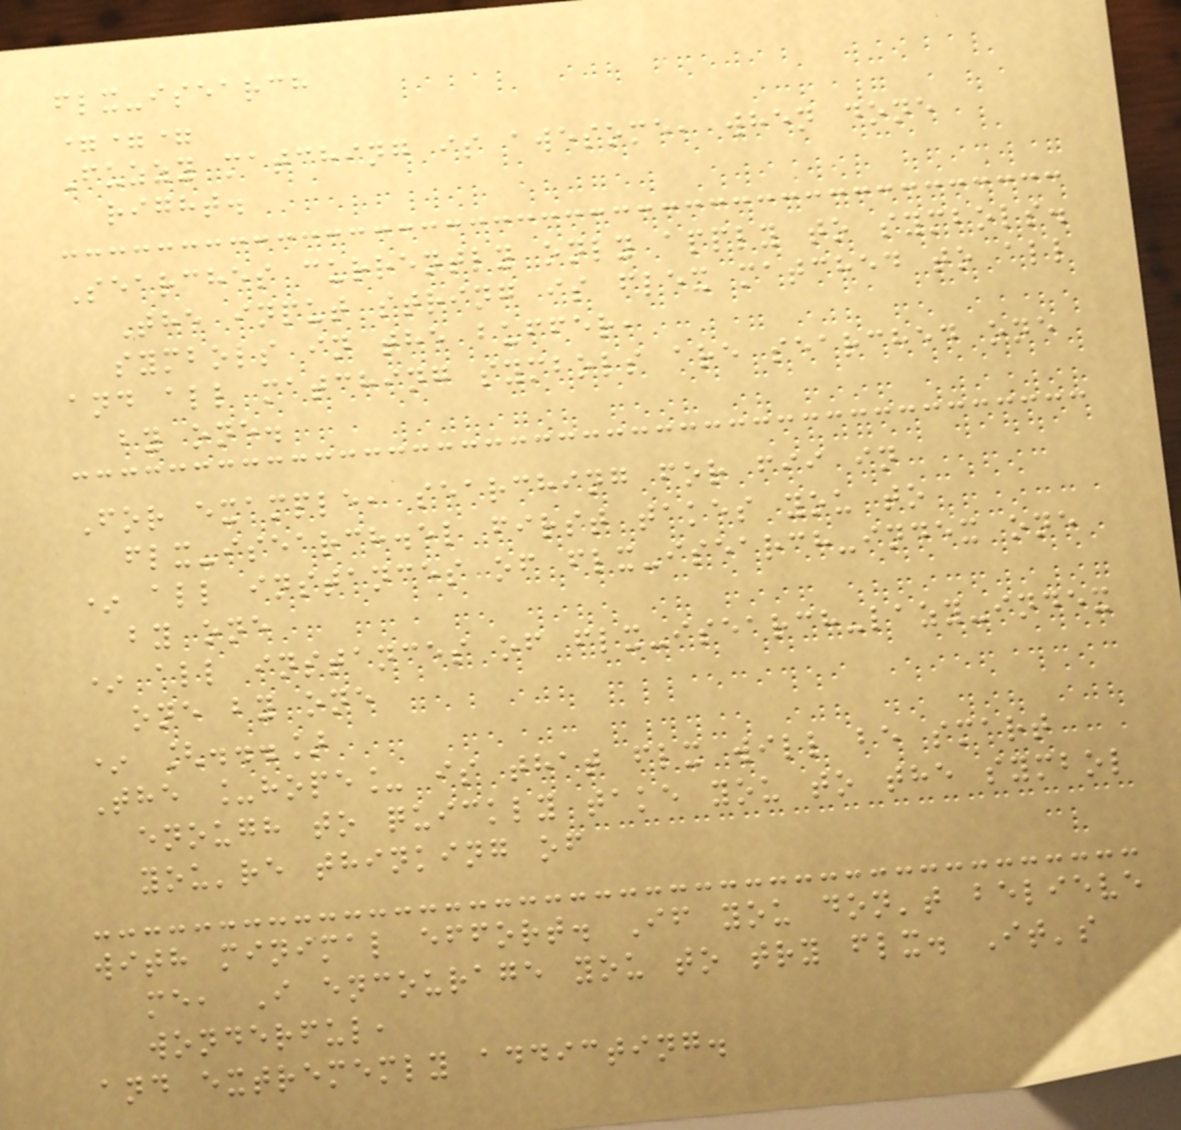flx-isearch
===
Fuzzy matching is awesome, when done
right.
Searches currently only apply to symbols.
The input string is flex matched to all
symbols in the buffer,
and all matching symbols are searched one
by one.
For example, searching for fii in
flx-isearch.el first takes you to
* all instances of flx-isearch-index one
by one
* all instances of flx-isearch-lazy-index
one by one
* [...]
The _hope_ is that flx will be smart
enough to quickly take you to the symbol
you're thinking of
with minimal effort. If you don't believe
me, I encourage you to try flx. It's
wonderful,
and extrememly addicting.
